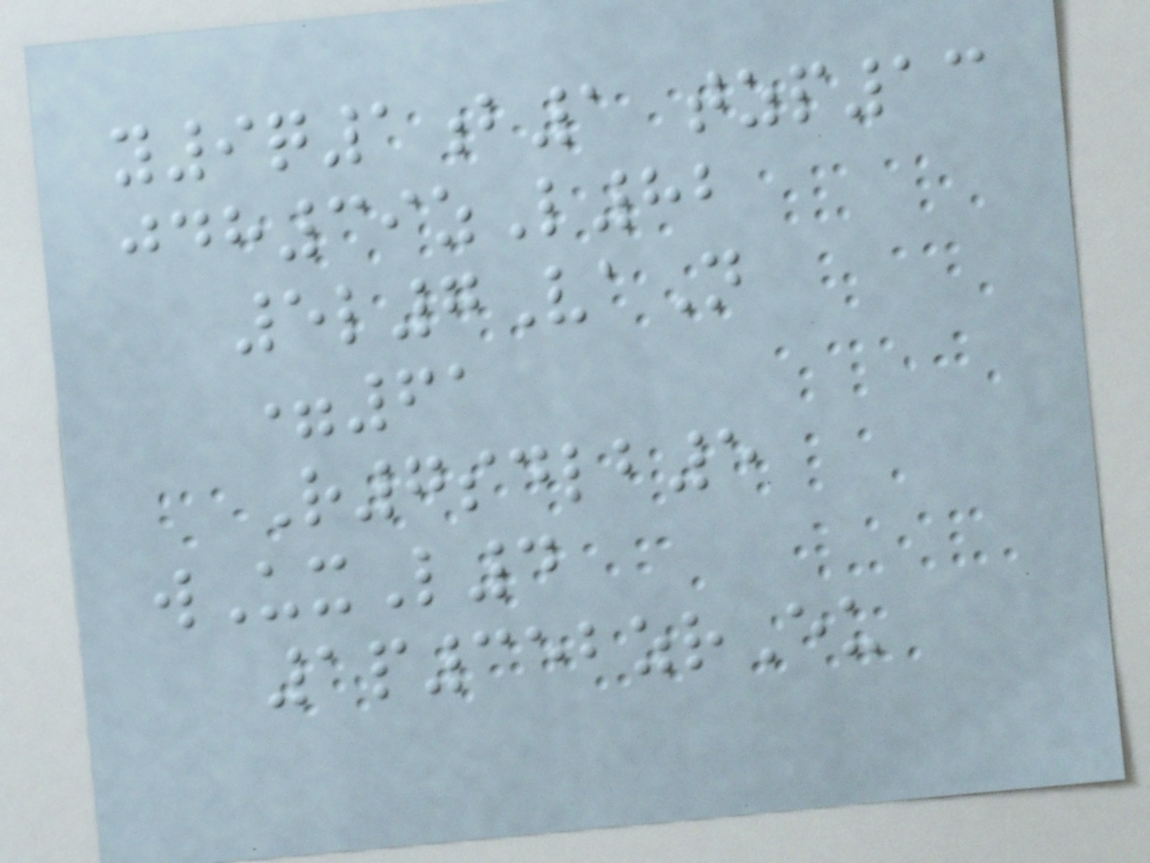y9q1b1 tzp13
jdh39zL82
5l7VaN
=61
R7sdlb5
wUxL4
1p352zrEu
